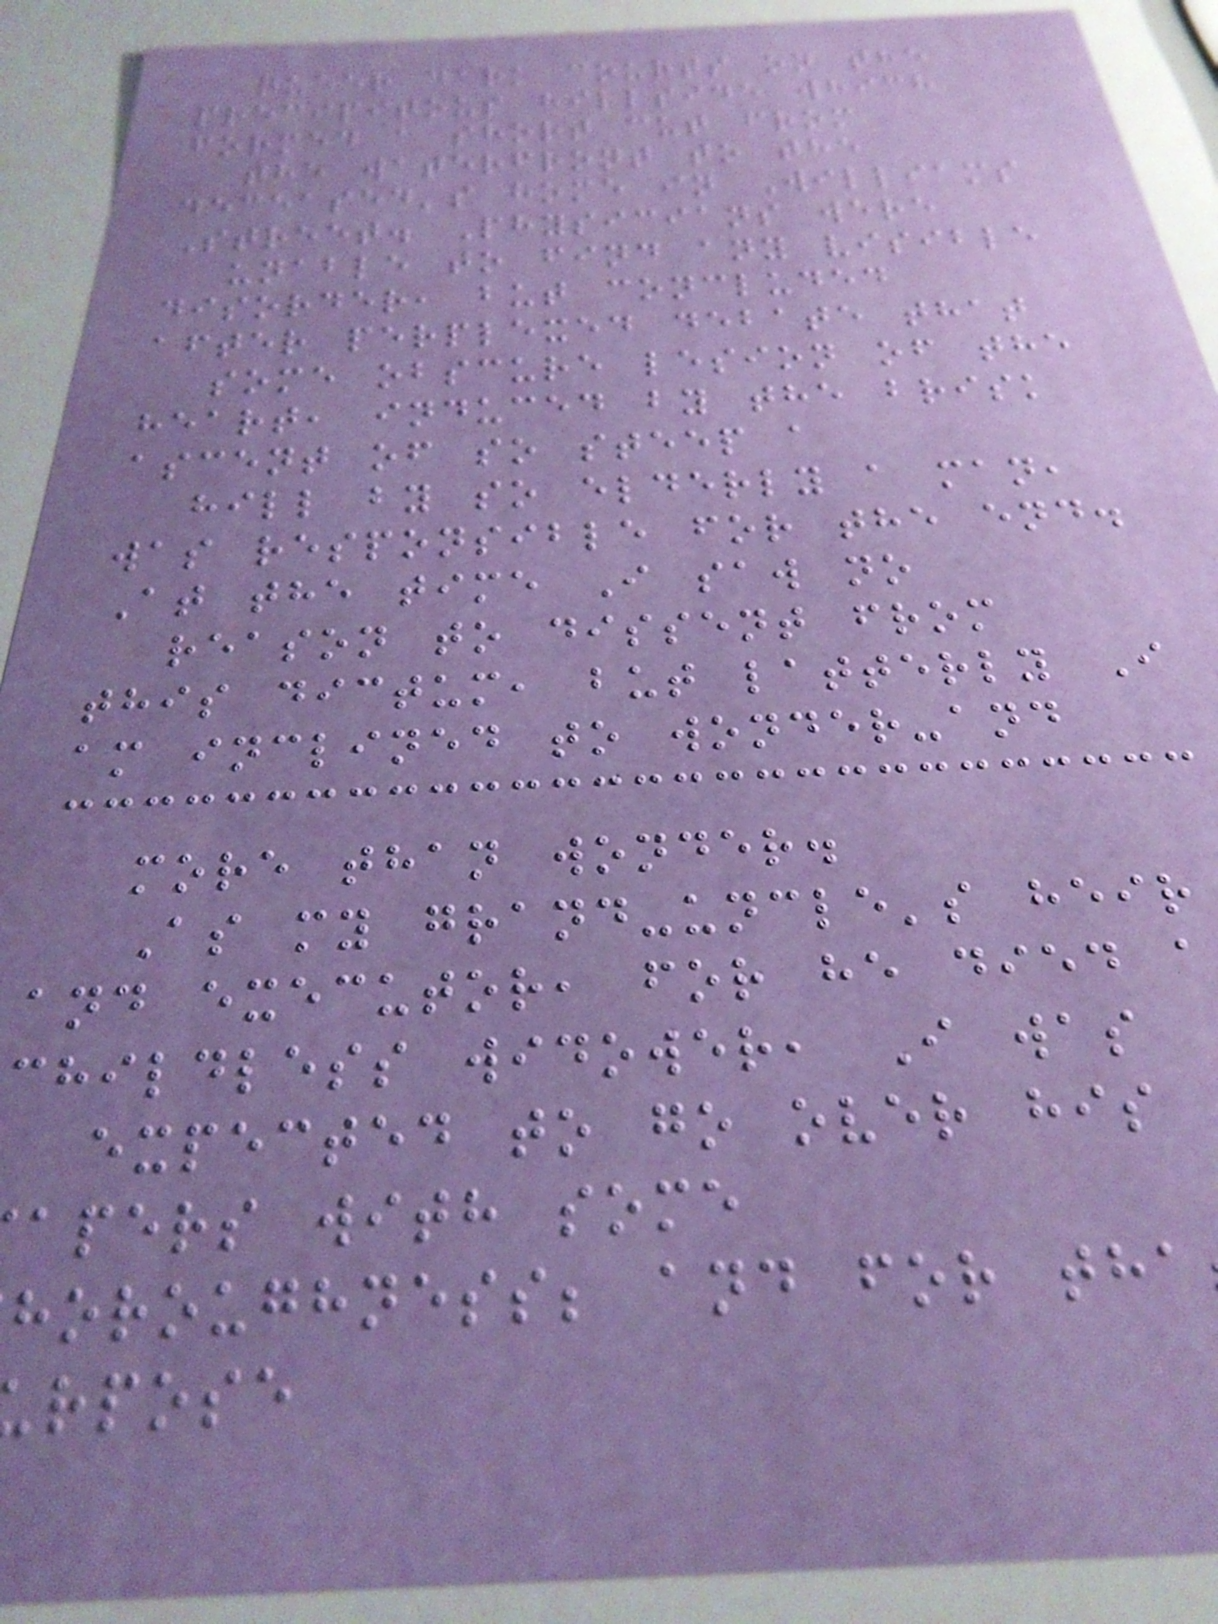queer dark courts on the
precipitous hillside which
formed a short cut from
the waterfront to the
deceased's home in Williams
Street. Physicians were
unable to find any visible
disorder, but concluded
after perplexed debate that
some obscure lesion of the
heart, induced by the brisk
ascent of so steep a
hill by so elderly a man,
was responsible for the end.
At the time I saw no
reason to dissent from
this dictum, but latterly I
am inclined to wonder-and
more than wonder.
As my grand-uncle's heir
and executor, for he died a
childless widower, I was
expected to go over his
apers with some
horoughness; and for tha
rpose
